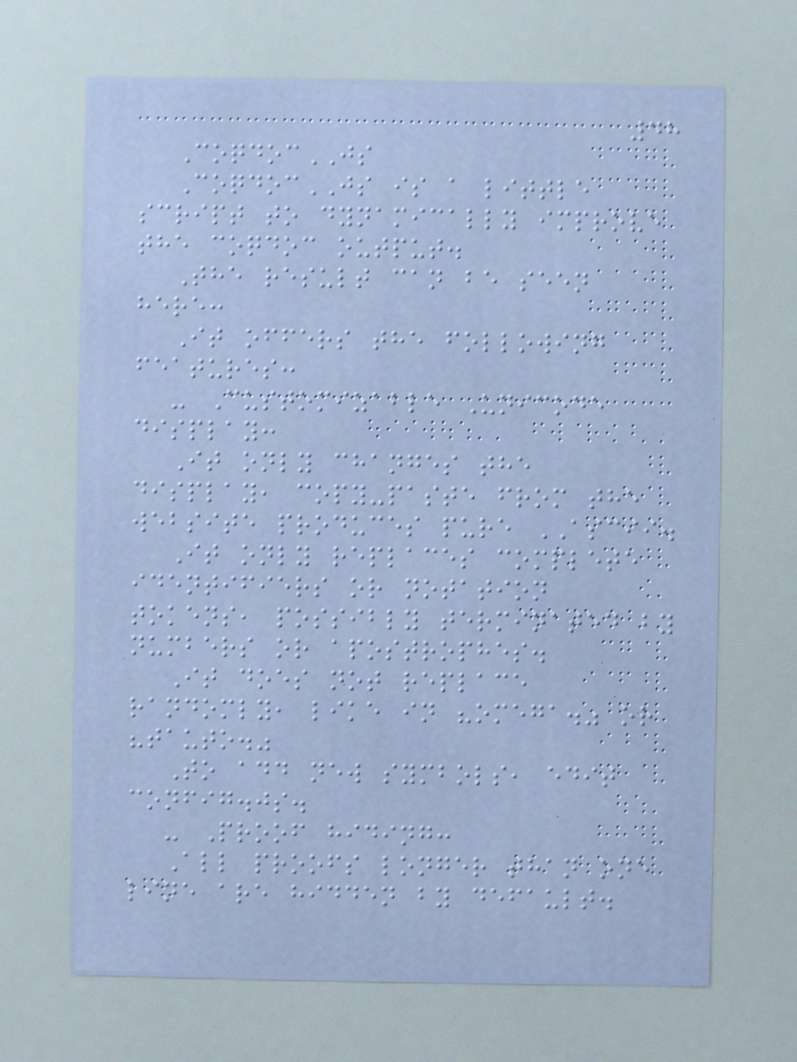48
CoqdocJS
CoqdocJS is a little
script to dynamically improve
the coqdoc output.
The result can be seen
here:
It offers the following
features:
- Customizable Unicode
display:
It only changes the
display, copy-paste from the
website produces pure ASCII.
It only replaces complete
identifiers or notation
tokens, possibly terminated by
numbers or apostrophes.
It does not replace
randomly, like in "omega." or
"tauto."
To add new symbols, edit
config.js.
- Proof hiding:
All proofs longer than one
line are hidden by default.
